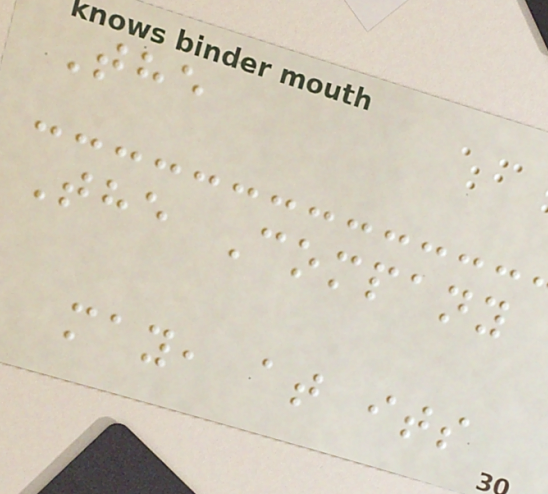The
The Company
may, at its
